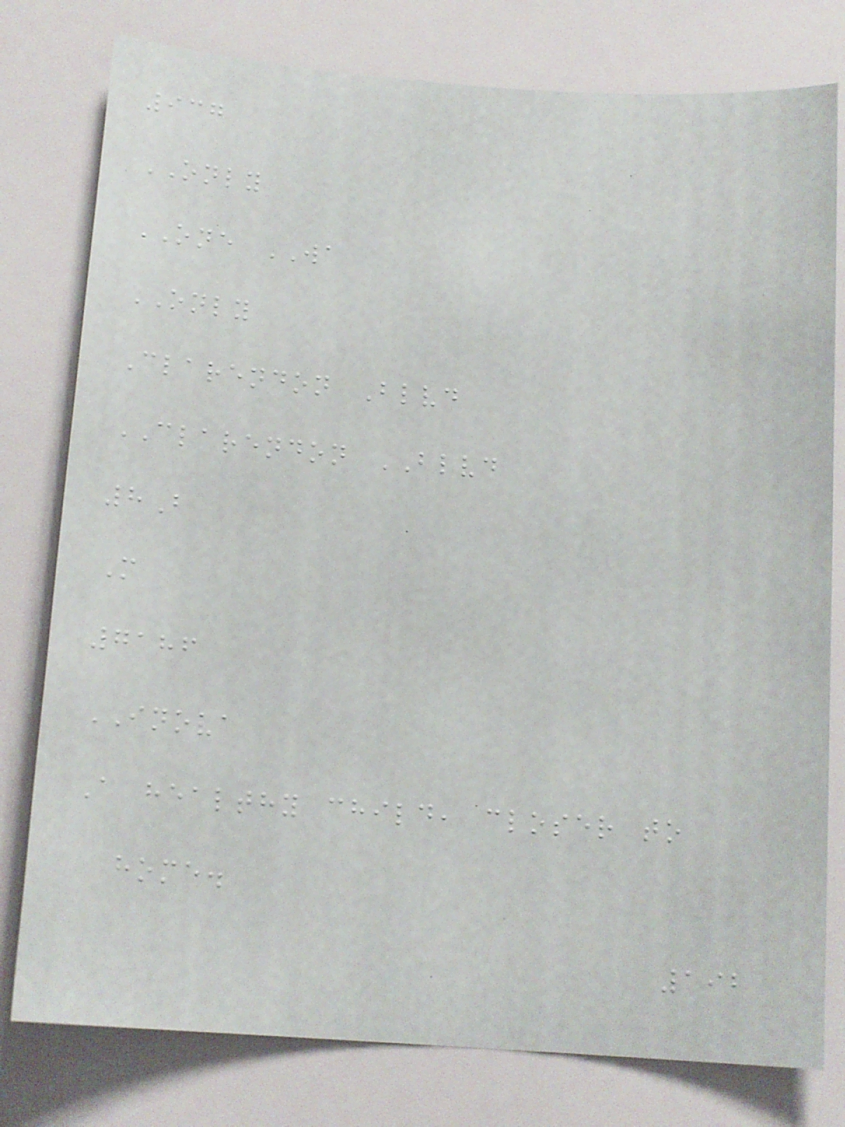937
ONLY
ONE WA
ONLY
Clarendon Blvd
CLARENDON BLVD
8B
M
7186
INOVA
A healthy child, closer to
home.
192
